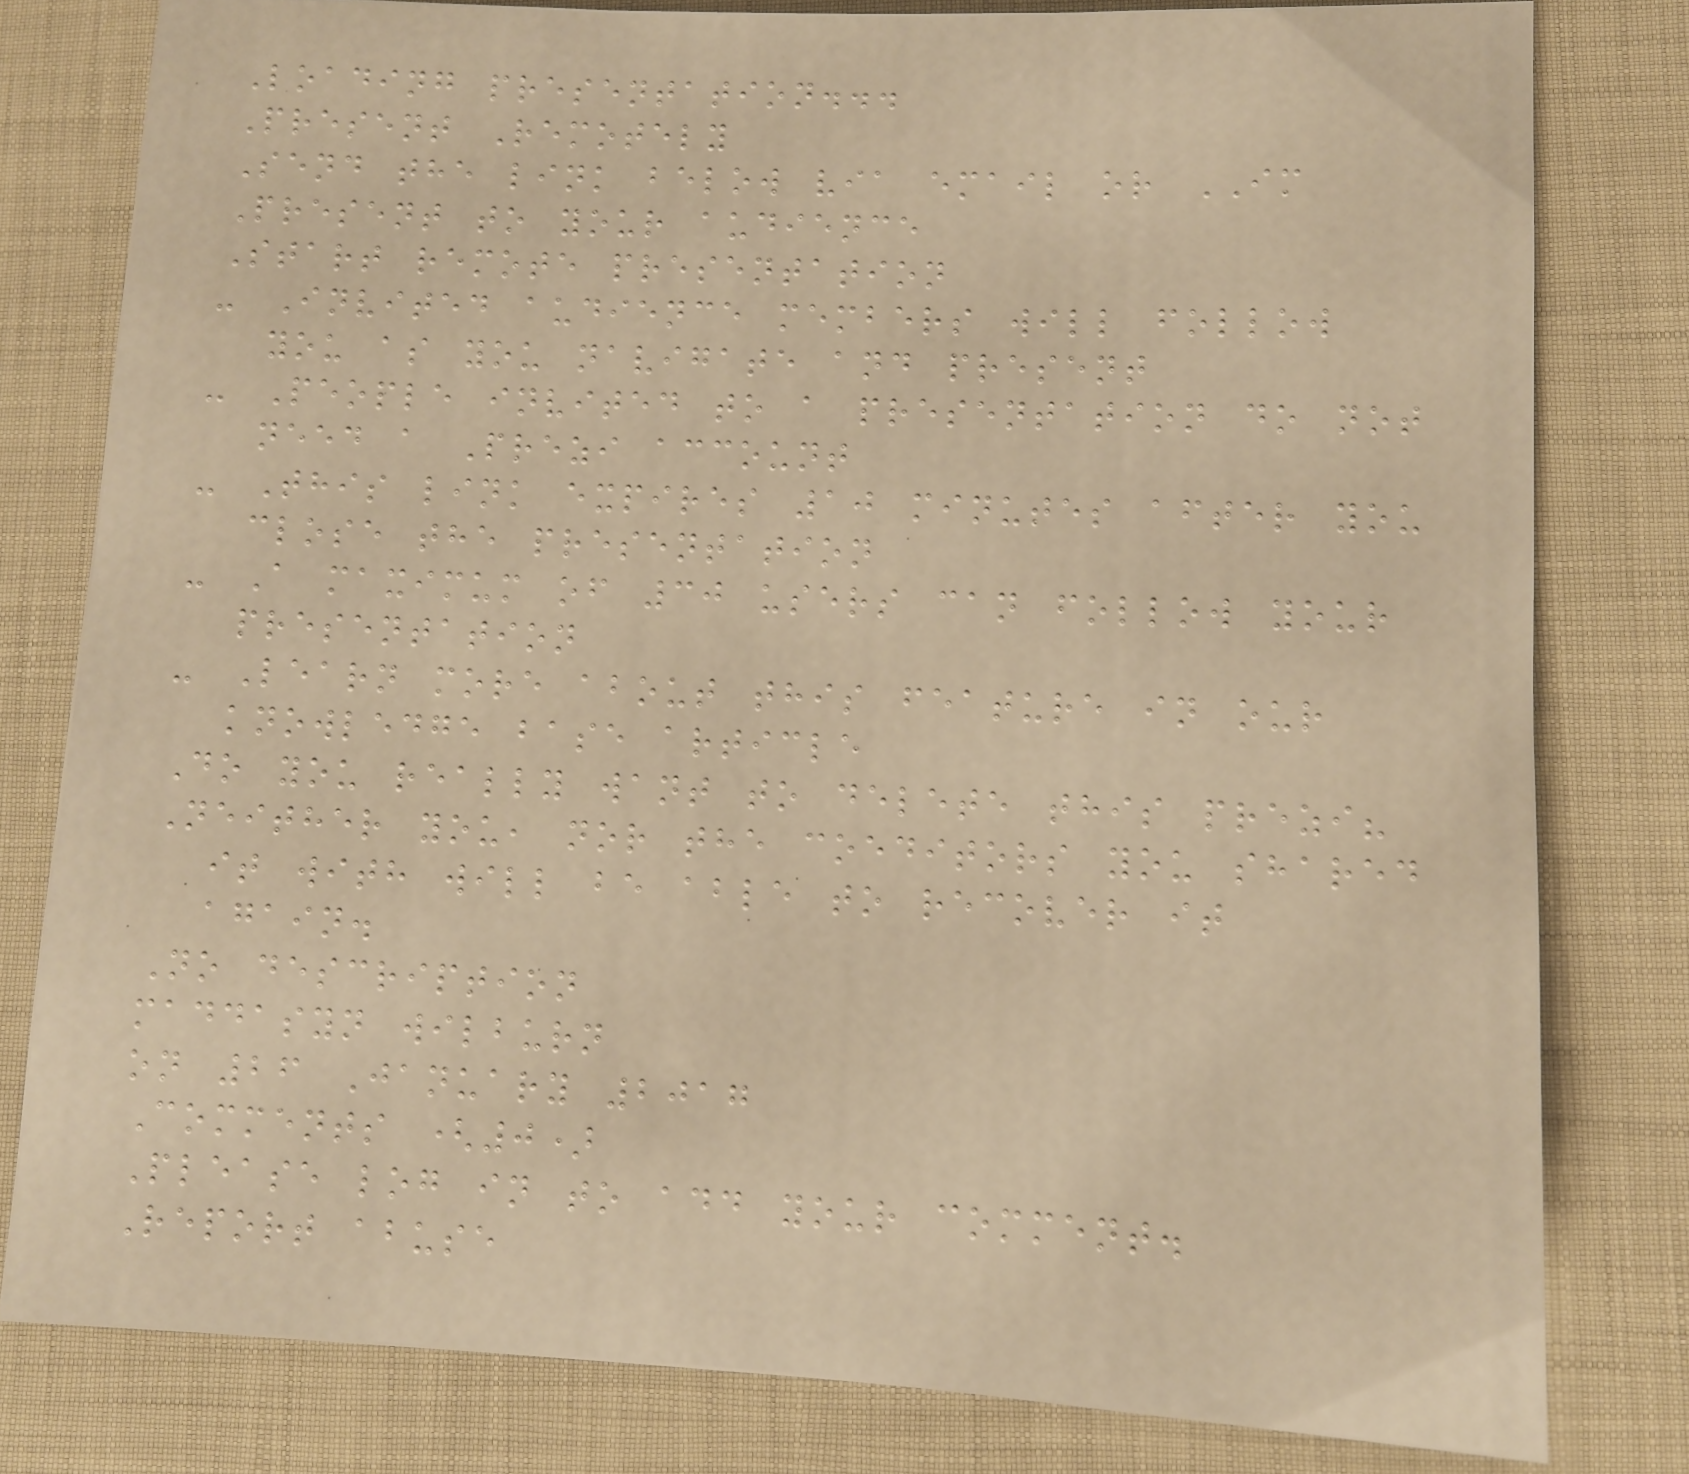Loading presentation...
Present Remotely
Send the link below via email or IM
Present to your audience
Start remote presentation
- Invited audience members will follow
you as you navigate and present
- People invited to a presentation do not
need a Prezi account
- This link expires 10 minutes after you
close the presentation
- A maximum of 30 users can follow your
presentation
- Learn more about this feature in our
knowledge base article
Do you really want to delete this prezi?
Neither you, nor the coeditors you shared
it with will be able to recover it
again.
No description
maddasyn wilburn
on 26 January 2017
Comments (0)
Please log in to add your comment.
Report abuse
